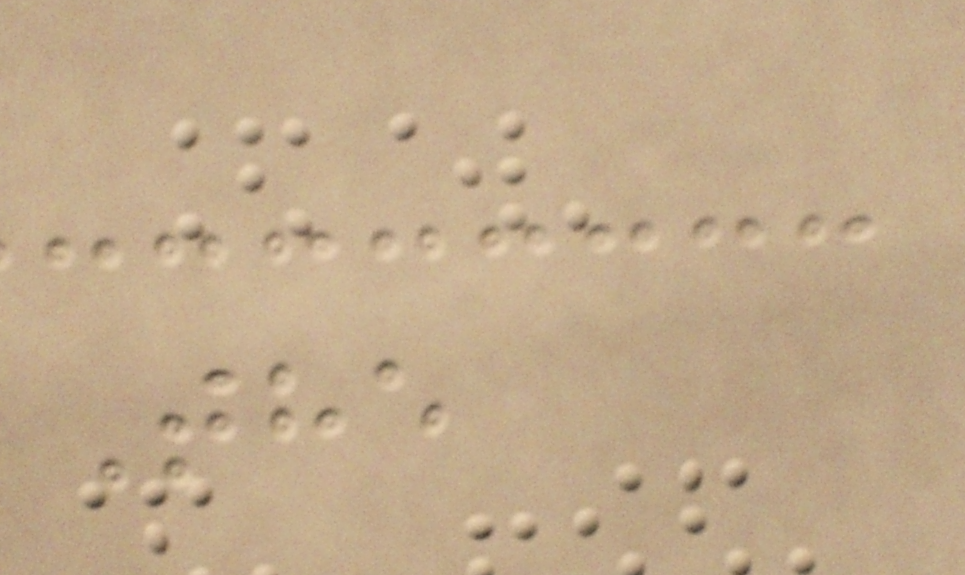The
